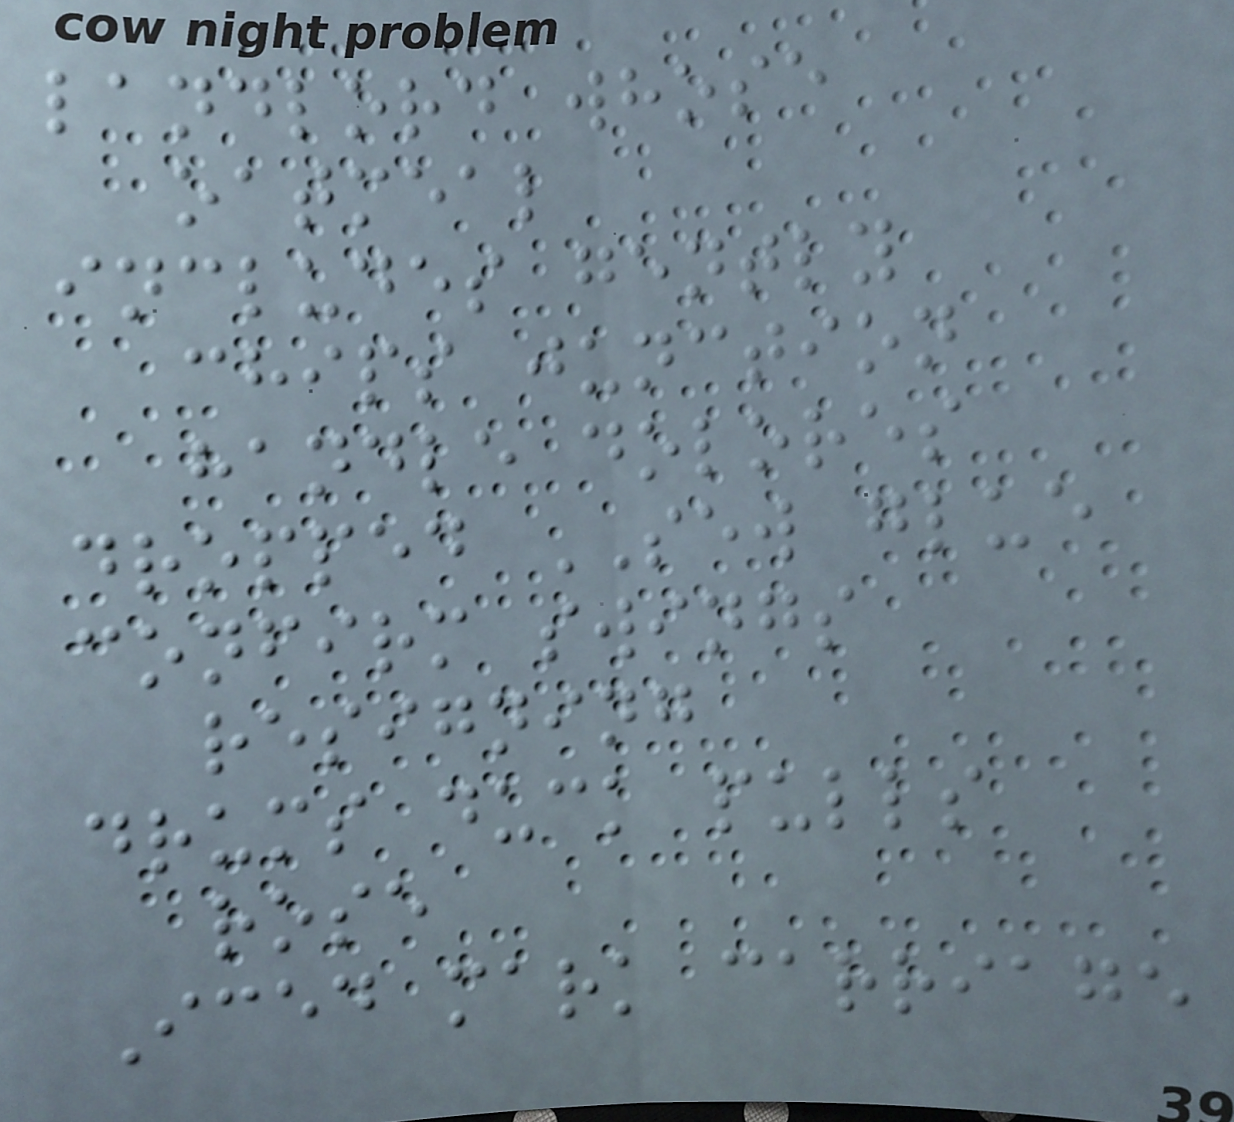landlord whose
oatmeal
includes gently
chips junction
handle dolores
dropped SEW glue
confirm swings
resigning
drums duck pulls
rose
Iced mark carriage
